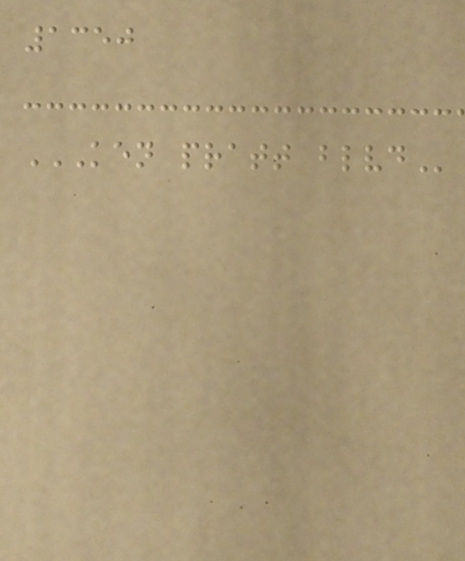1350
KEN PRATT BLVD
